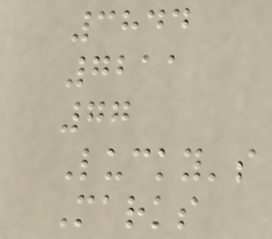3844
7211
77
Lucky's
Marks
